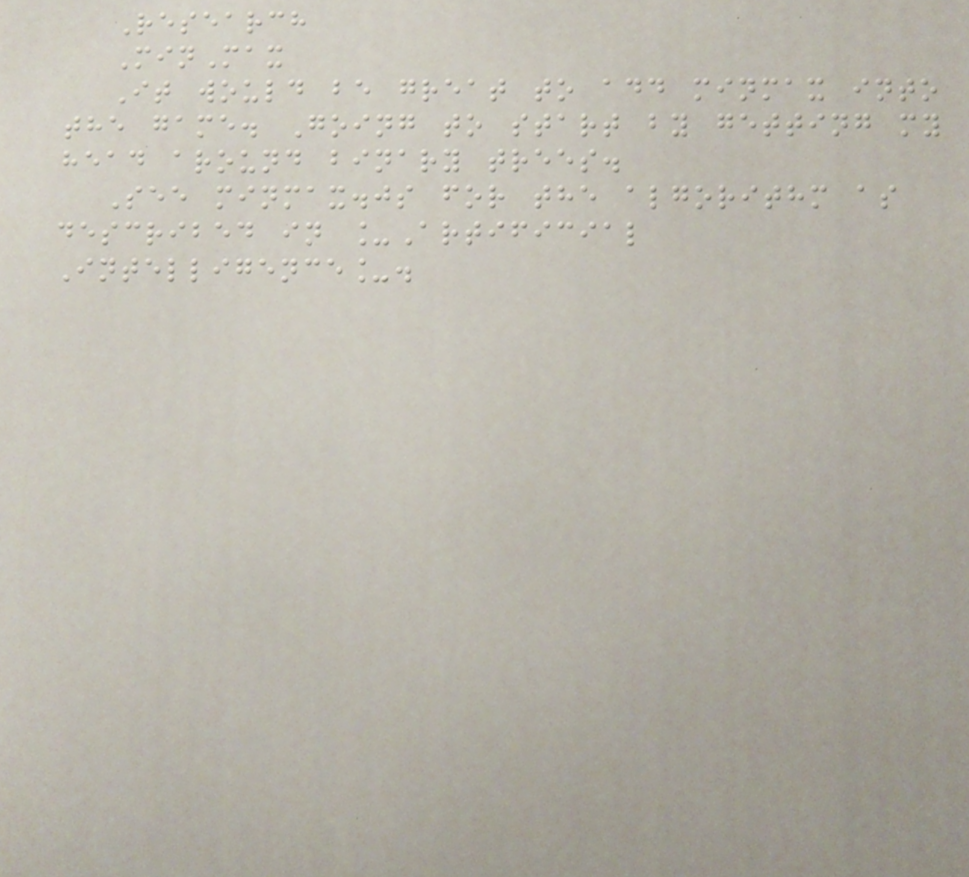Research
MinMax
It would be great to add minmax into
the game. Going to start by getting my
head around binary trees.
See minmax.js for the algorithm as
described in _Artificial
Intelligence_.
